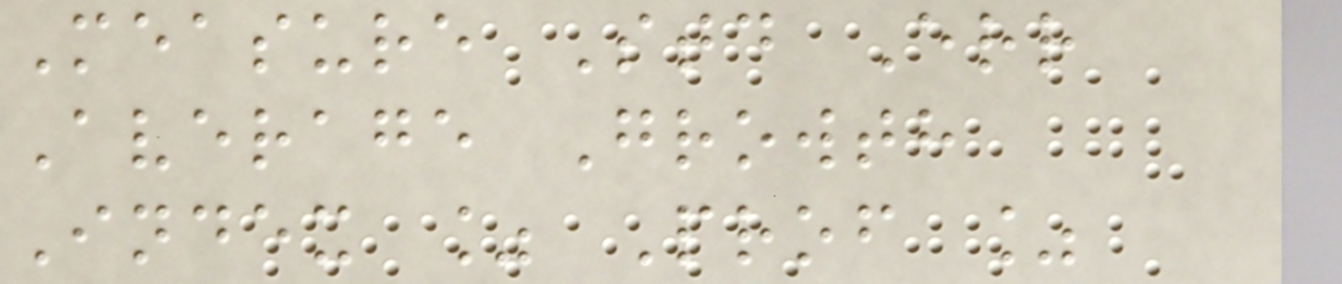Measure Std Err
Average Growth
Index % Prof %
